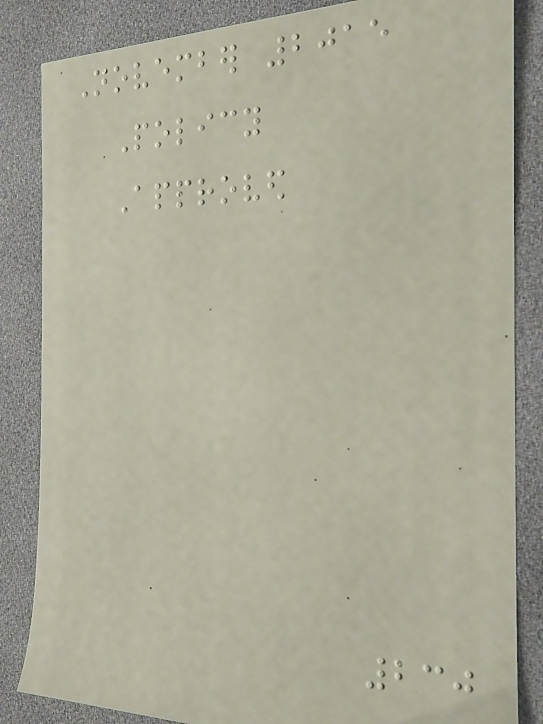November 2015
Policy
Approved
230
